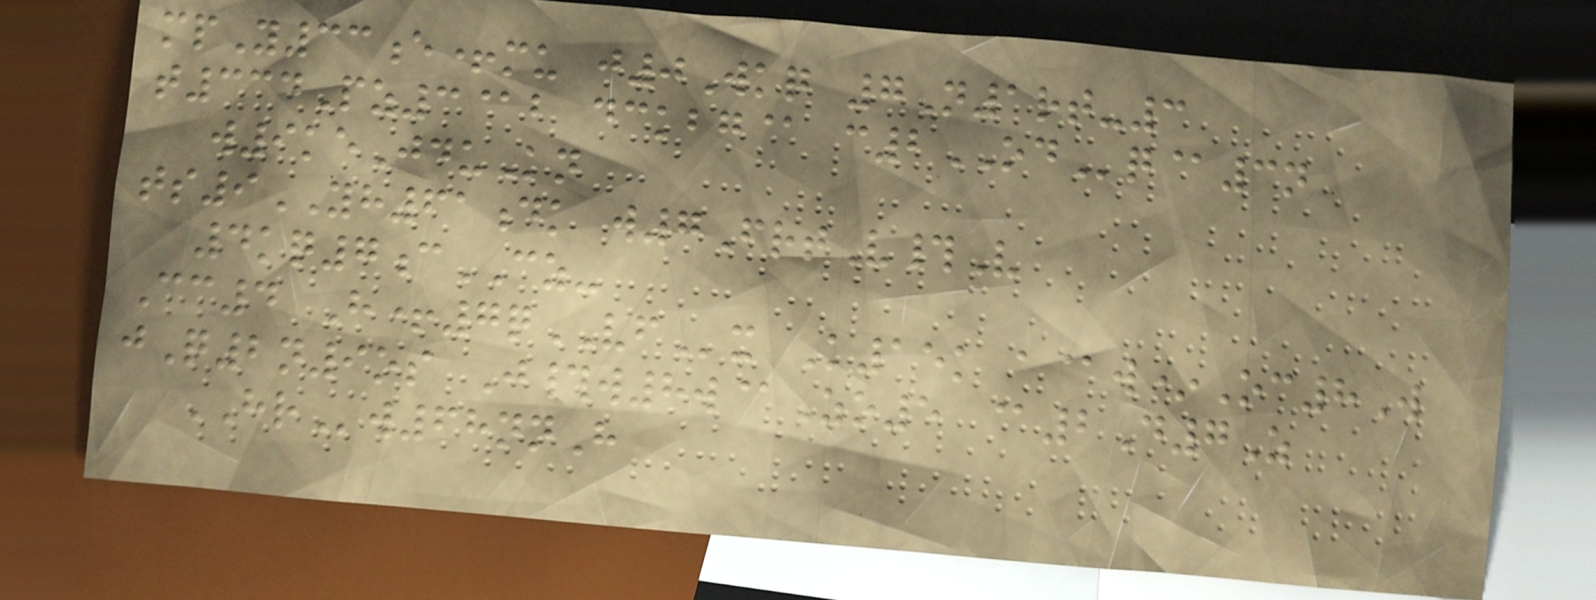mpY33e+mu j0Wkq 7N1rt-3
t334Pz3@b dckbg@ c2ODq@3n
w9keJduKn
ts9YH61dk w7FrtV#V
4kq7cCZ-
Cc4 H+7qVFx K15k a@w*Oc8W
jQ2n9os J#w8w@Zo5 @2D7Z
HRw68nnH
